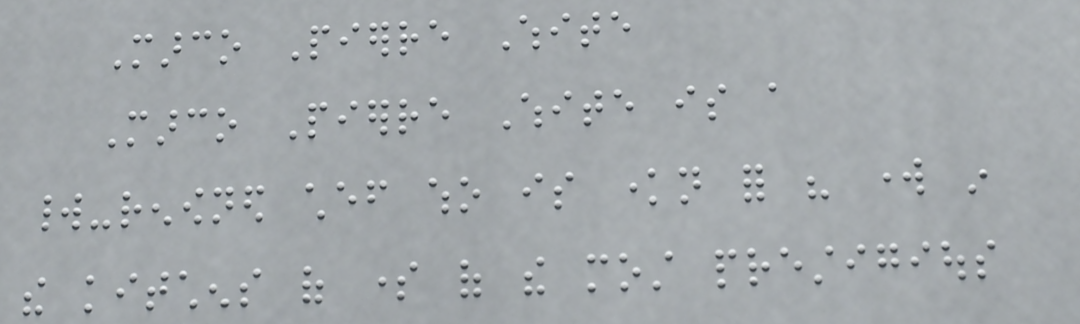Marco Pierre White
Marco Pierre White is a
world-renowned chef who is known for his work in
the kitchens of some of the most prestigious
